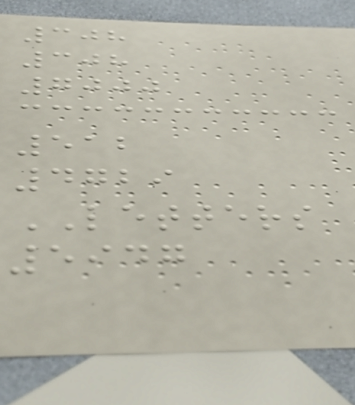308
308
7000
512
4729
LETTERS
5947
